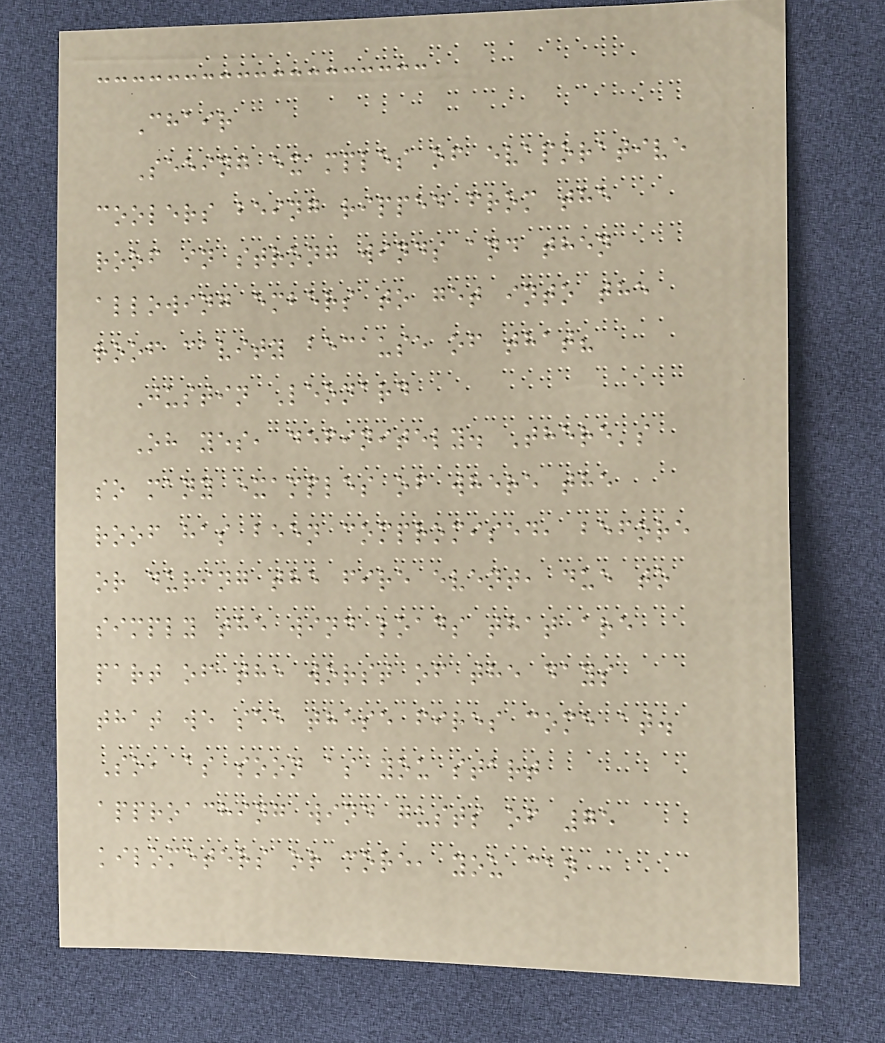Chair
Seeing examples of evaporative
coolers being ripped from the
roof in strong winds and then
allowing embers to get into the
roof cavity because of that?
Justin Leonard
Oh yes, definitely. There's
so many examples of where the
roof has been compromised, before
or during the fire event, due to
simply the wind loads that are
part of the worst of the days
that we see these fires come at.
So, as soon as you start
approaching wind gusts of 75
kilometers or more, you can
